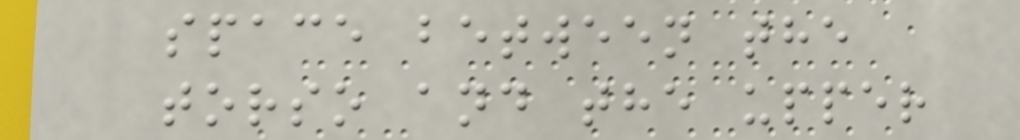space between the
torso and the upper
